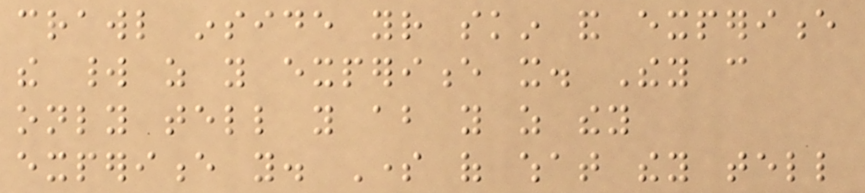crawl inside your skin and experience
the world as you experience it. They can
only tell you about you as they
experience you. Some of what they tell
